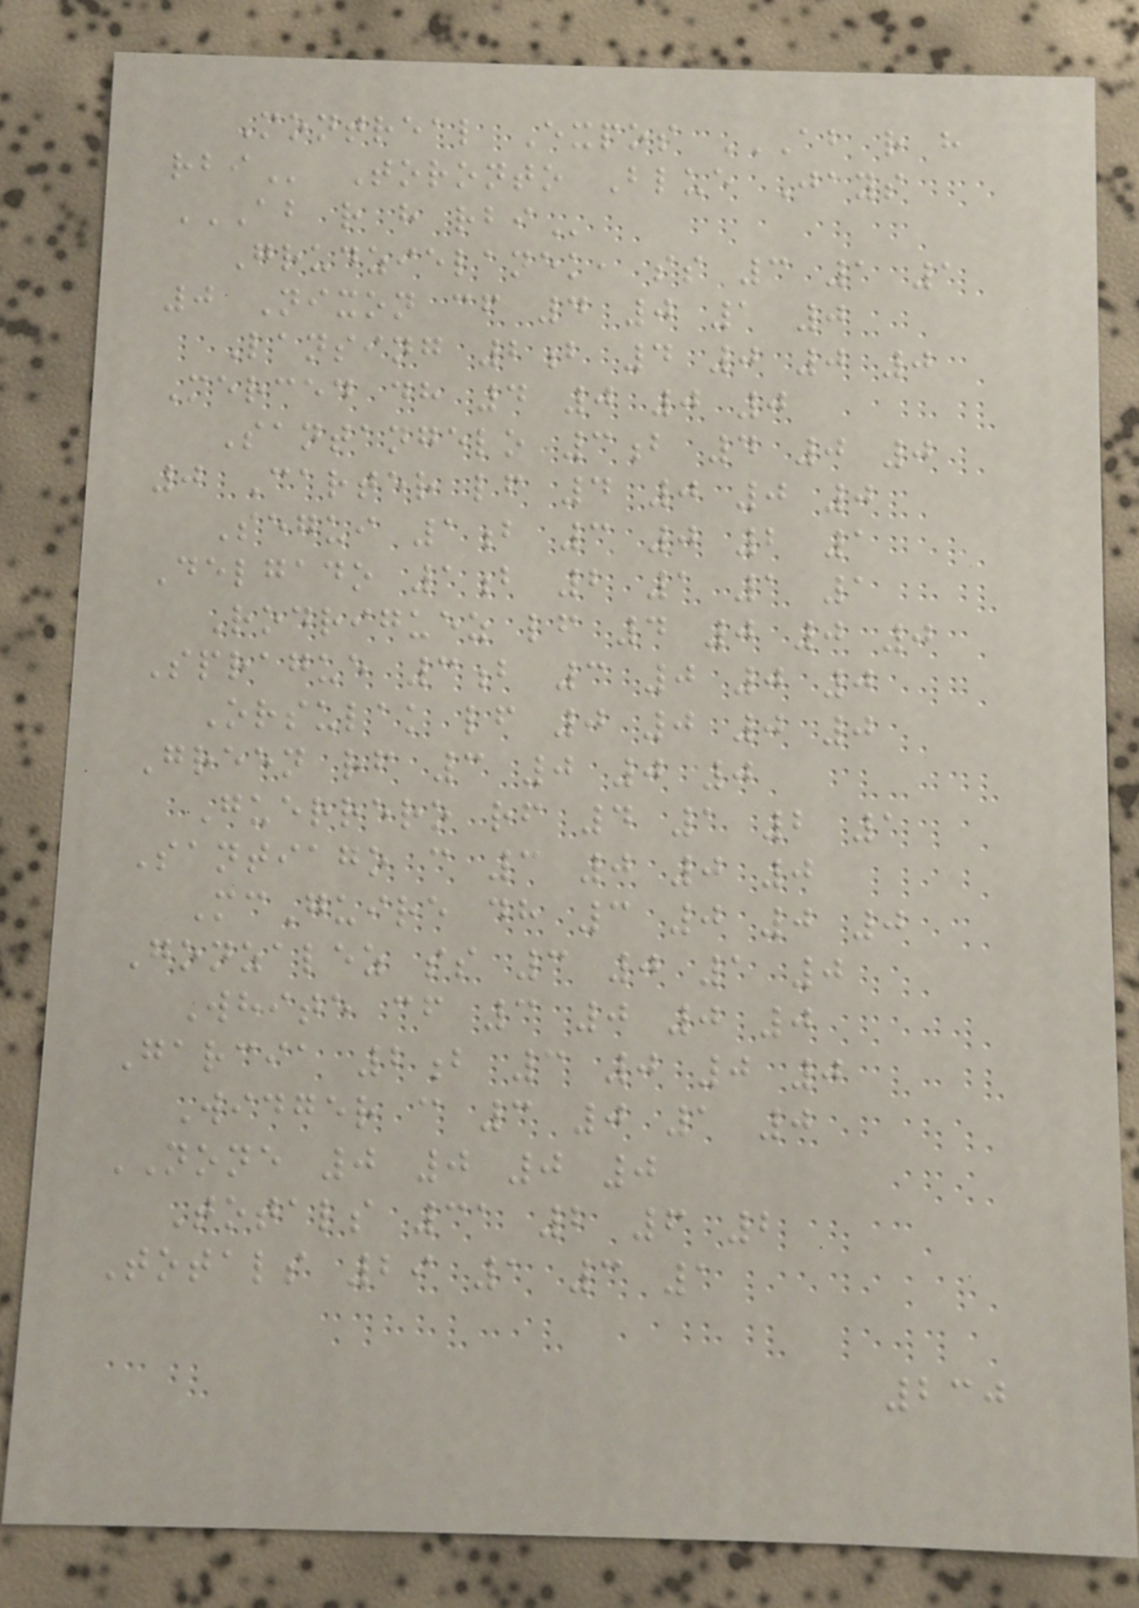Montreal Expos AB R H
RBI Toronto Blue Jays
AB R H RBI
Grudzielanek, ss 3 1 1
0 Nixon cf 4 0 1 0
Lansing 2b 4 0 0 0
Merced dh 4 0 0 0
Santangelo 3b 4 0 0
0 Carter lf 4 0 0 0
Segui 1b 3 0 2 1
Delgado 1b 2 1 1 1
Rodriguez lf 4 0 0 0
Sprague 3b 3 0 0 0
Orsulak lf 0 0 0 0
Green rf 3 0 0 0
Guerrero rf 4 1 2 1
Santiago c 3 0 0 0
McGuire dh 3 0 0 0
Gonzalez ss 3 0 1 0
White cf 3 0 0 0
Garcia 2b 3 0 0 0
Widger c 3 0 1 0
NONE 0 0 0 0
Totals 31 2 6 2
Totals 29 1 3 1
230
